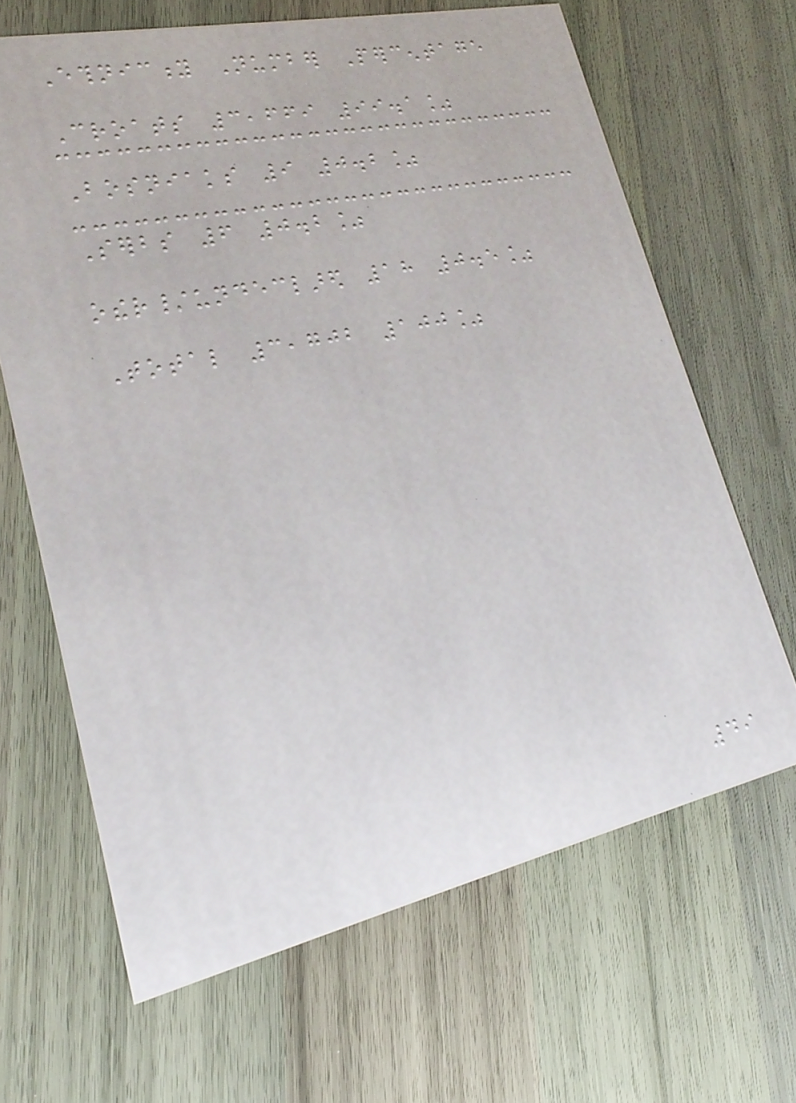Ethnicity Number Percentage
Croats 3,669 99.1%
Bosniaks 9 0.2%
Serbs 6 0.2%
other/undeclared 18 0.5%
Total 3,702 100%
49
